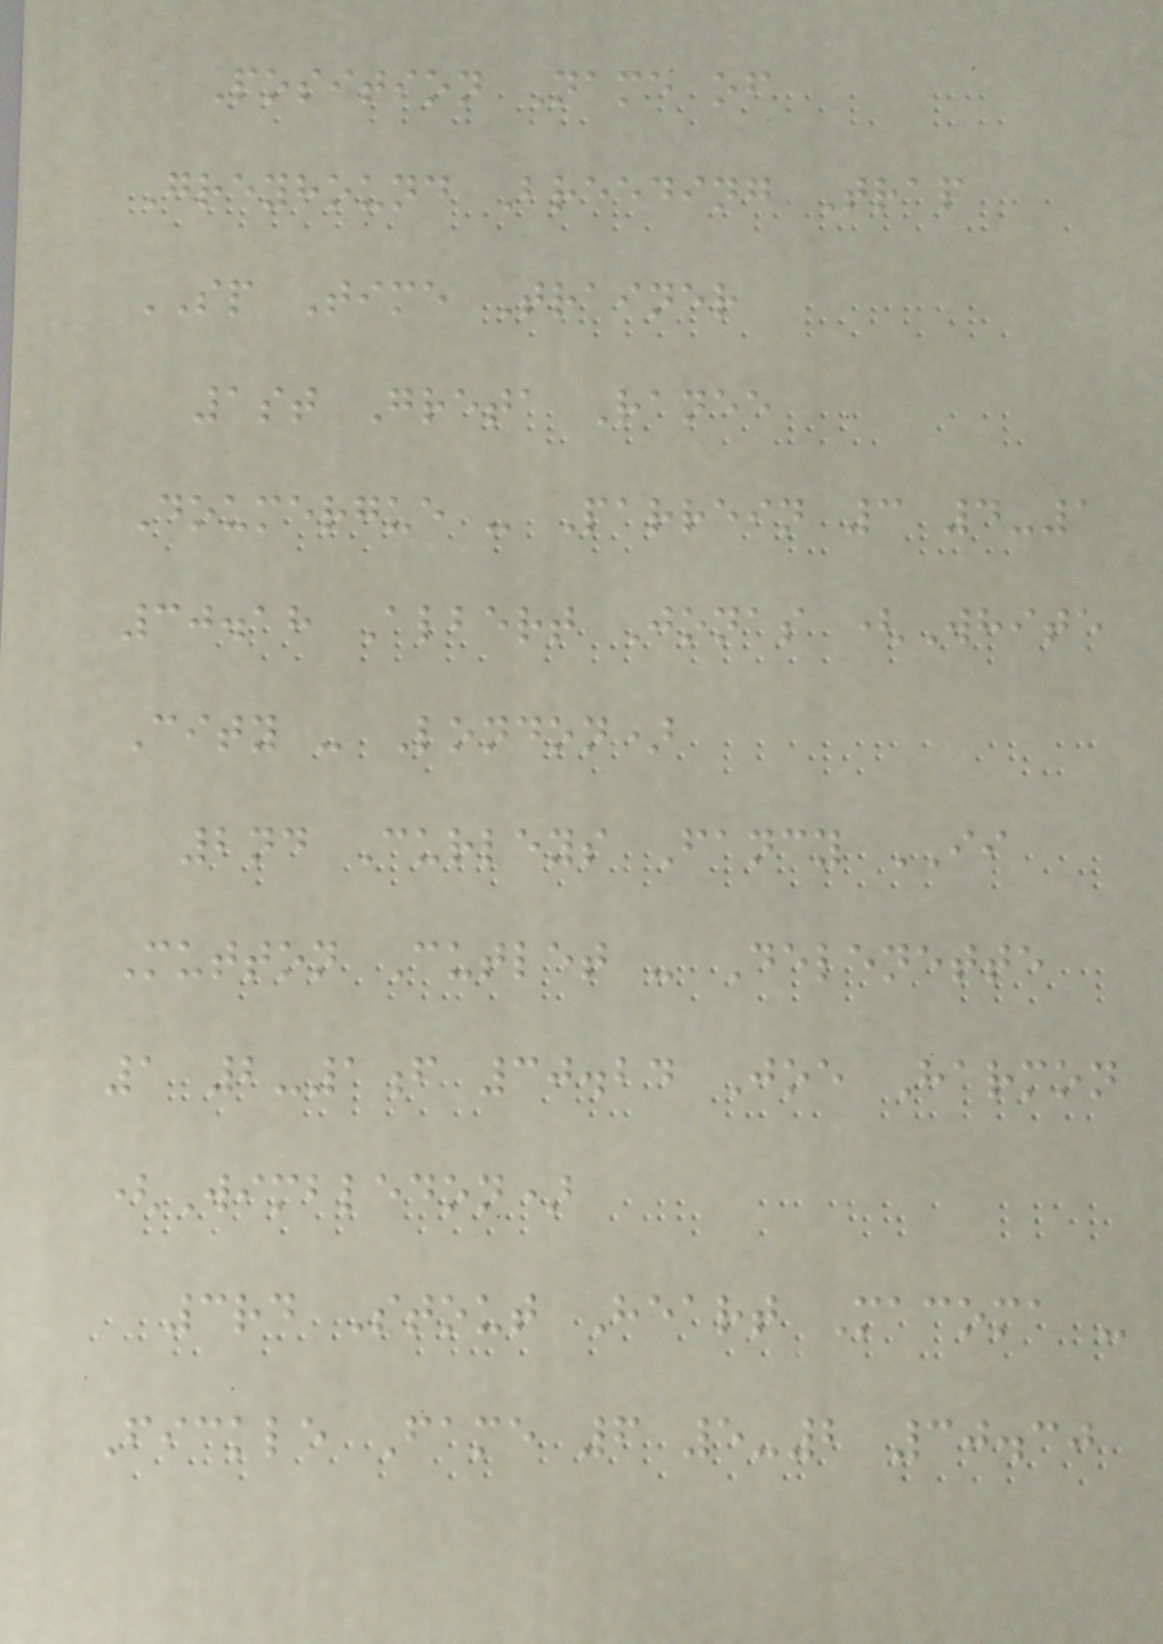Position Name of
Greyhound Breeding Trap
SP Time Trainer
1st Greta Ranee
Doumergue - Parrein 3 4-1
30.18 Albert Jonas (White
City - London)
2nd Curleys Fancy II
Mutton Cutlet - Delenette
1 2-1f 30.24 Joe Harmon
(Wimbledon)
3rd Stout Heart Macoma -
Fickle Fame 6 5-2 30.30
